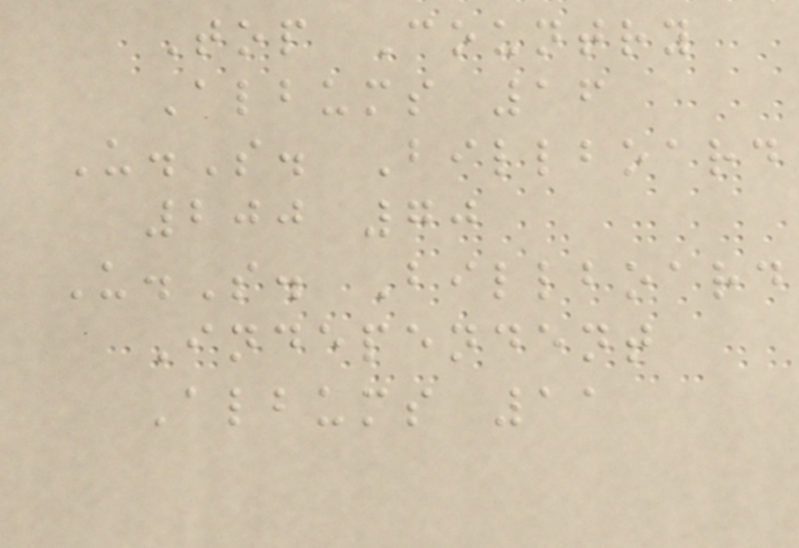Top Country
Albums 16
U.S. Billboard
200 70
U.S. Billboard
Independent
Albums 11
